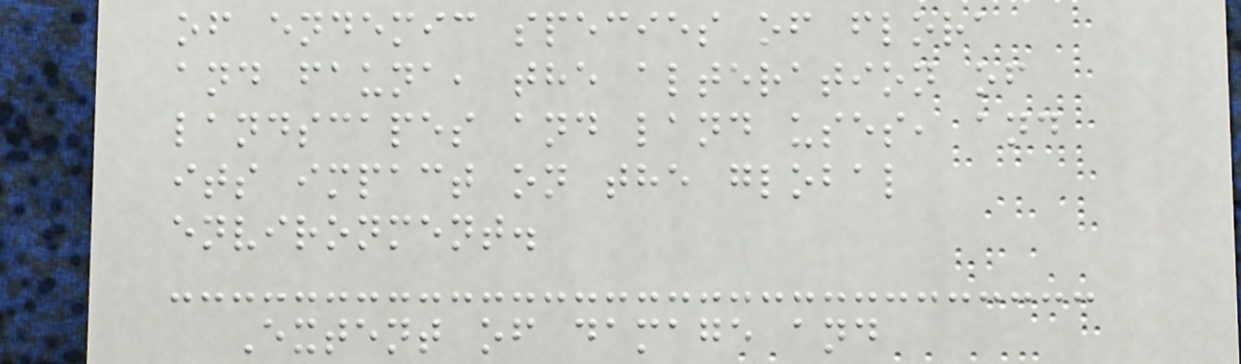of endemic species of flora
and fauna, the alteration of
landscapes and land uses, and
its impact on the global
environment.
Extent of damage and
